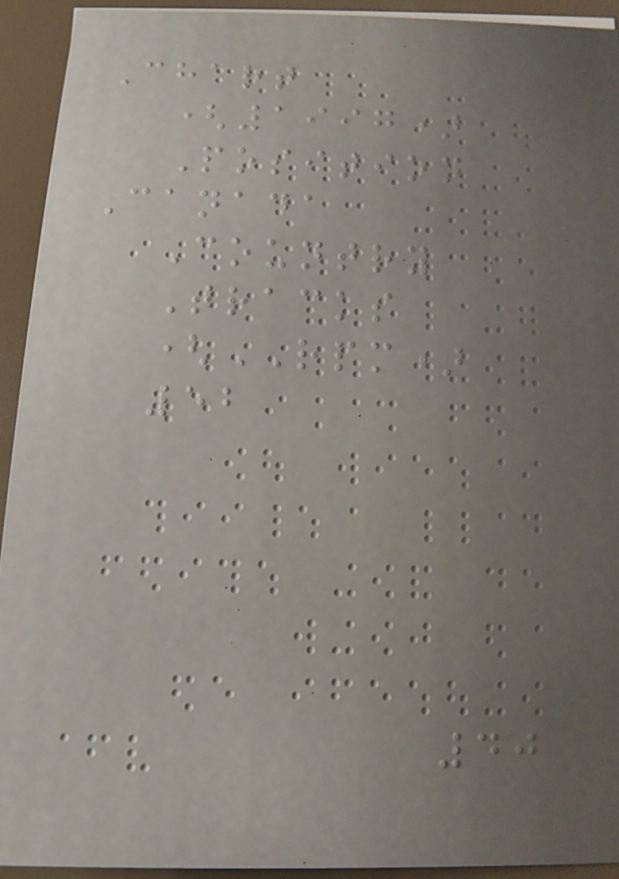Chart
(1997)
Position
Canada
Country
Tracks
(RPM)
52
40
